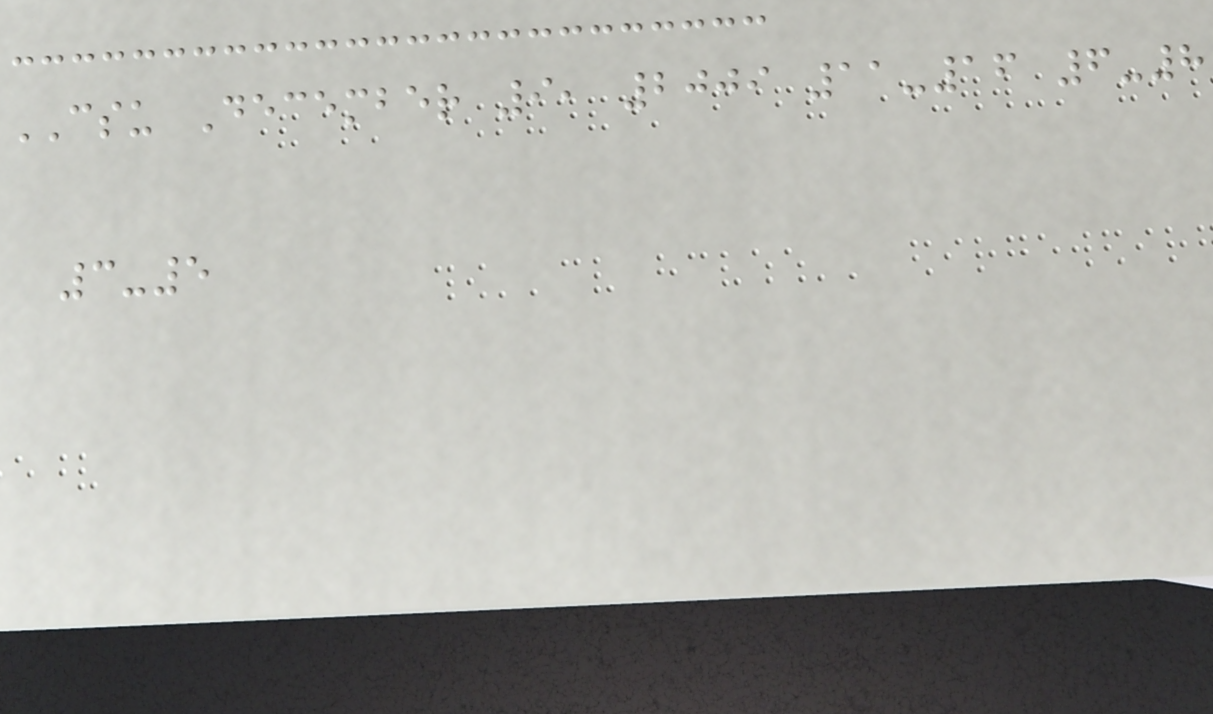CSU December 9, 2009 11-16 6-8
3-5
